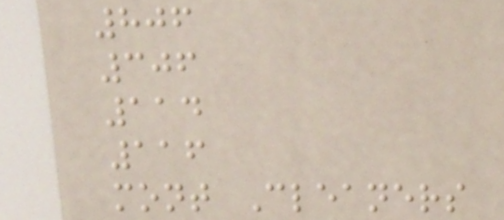806
306
114
116
mont Cleaners
